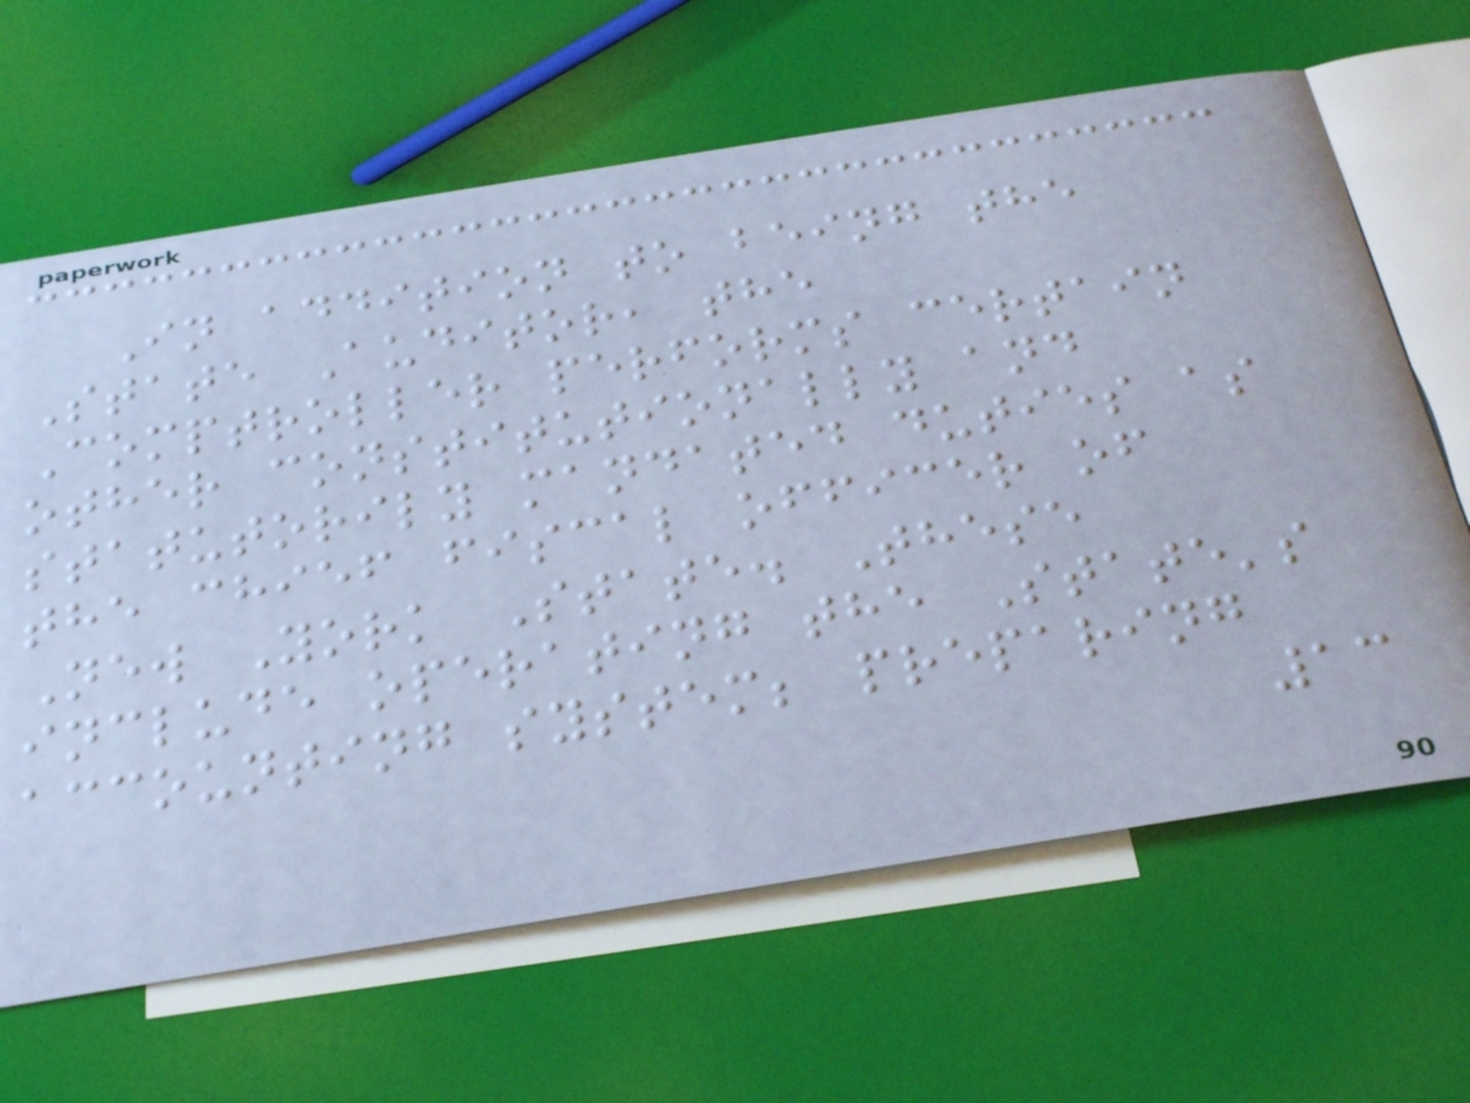In addition to being the
State Auditor, the
Comptroller performs certain
other constitutionally and
statutorily mandated duties as
the chief fiscal officer of
New York State. These
include operating the State's
accounting system; preparing
13
